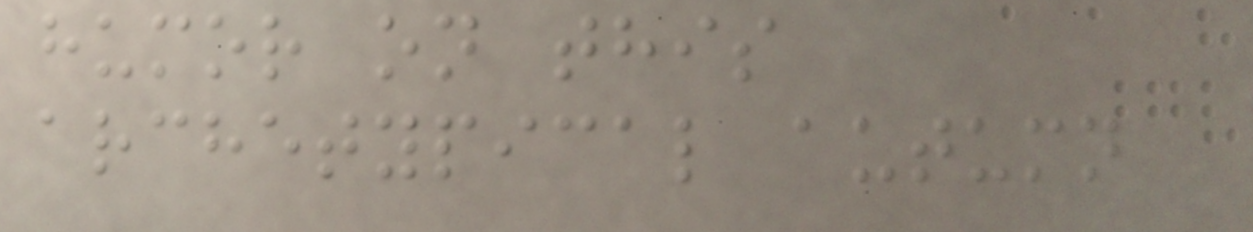humor on this
archetypical autumn
